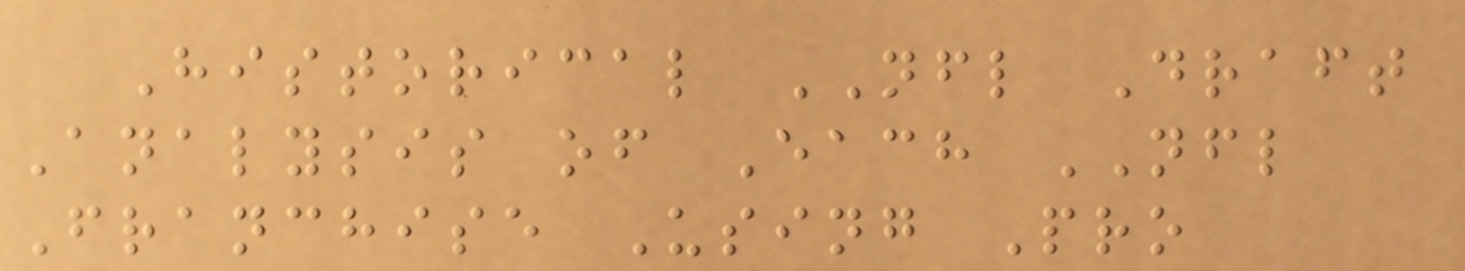Historical NFL Draft
Analysis of Each NFL
Franchise Using Pro
